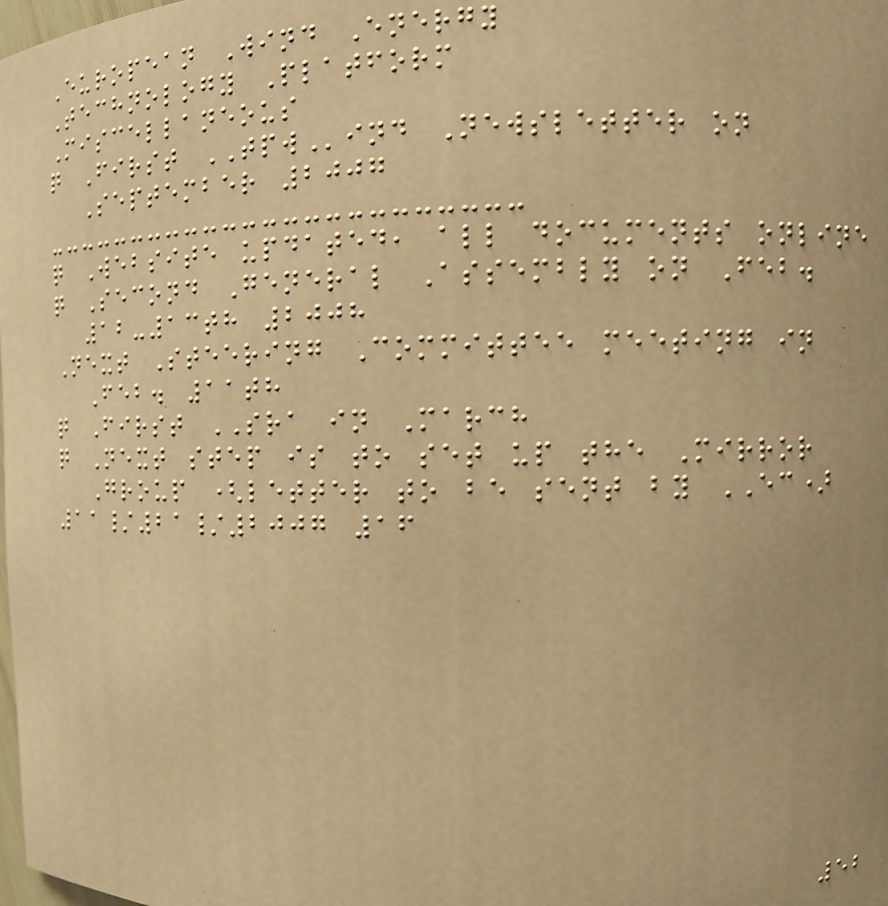European Wind Energy
Technology Platform
Miscellaneous
q First TPWind Newsletter on
September 2007
q Website updated, all documents online
q Second General Assembly on Feb.
12-13th 2008
Next Steering Committee meeting in
Feb. 11th
q First SRA in March
q Next step is to set up the Mirror
Group (letter to be sent by EC)
11/21/2007 16
52
